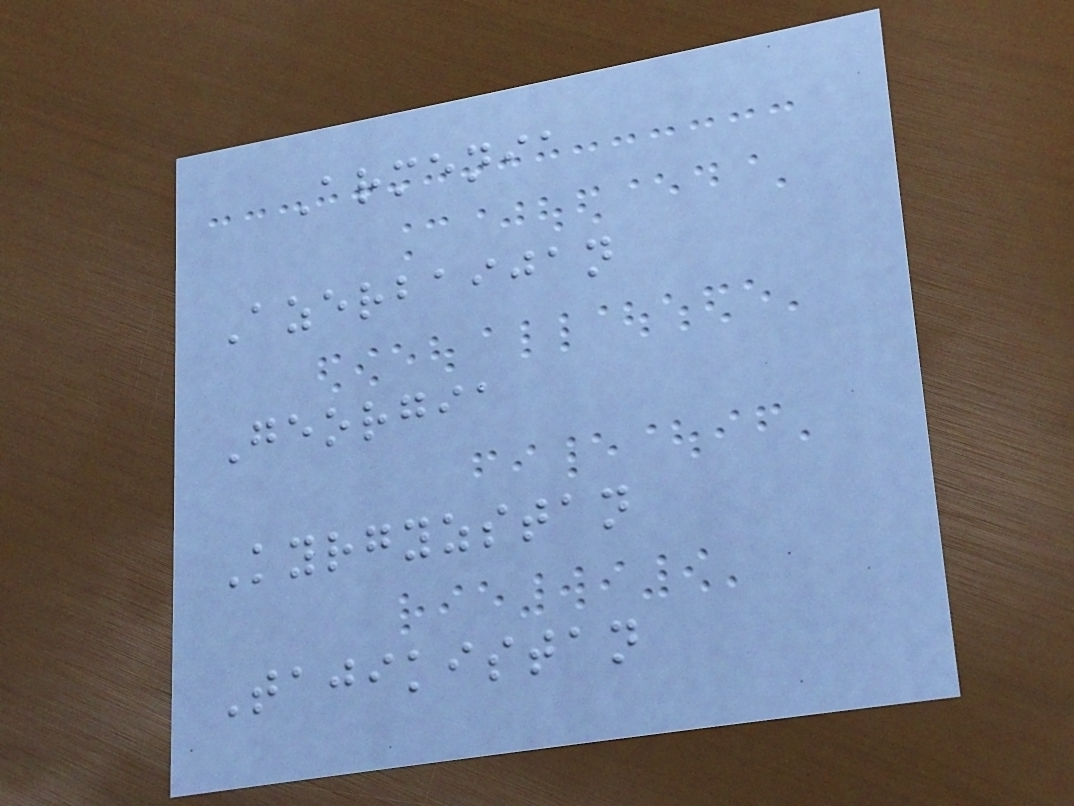Armenia
Azerbaijan
Georgia
Kyrgyzstan
Tajikistan
